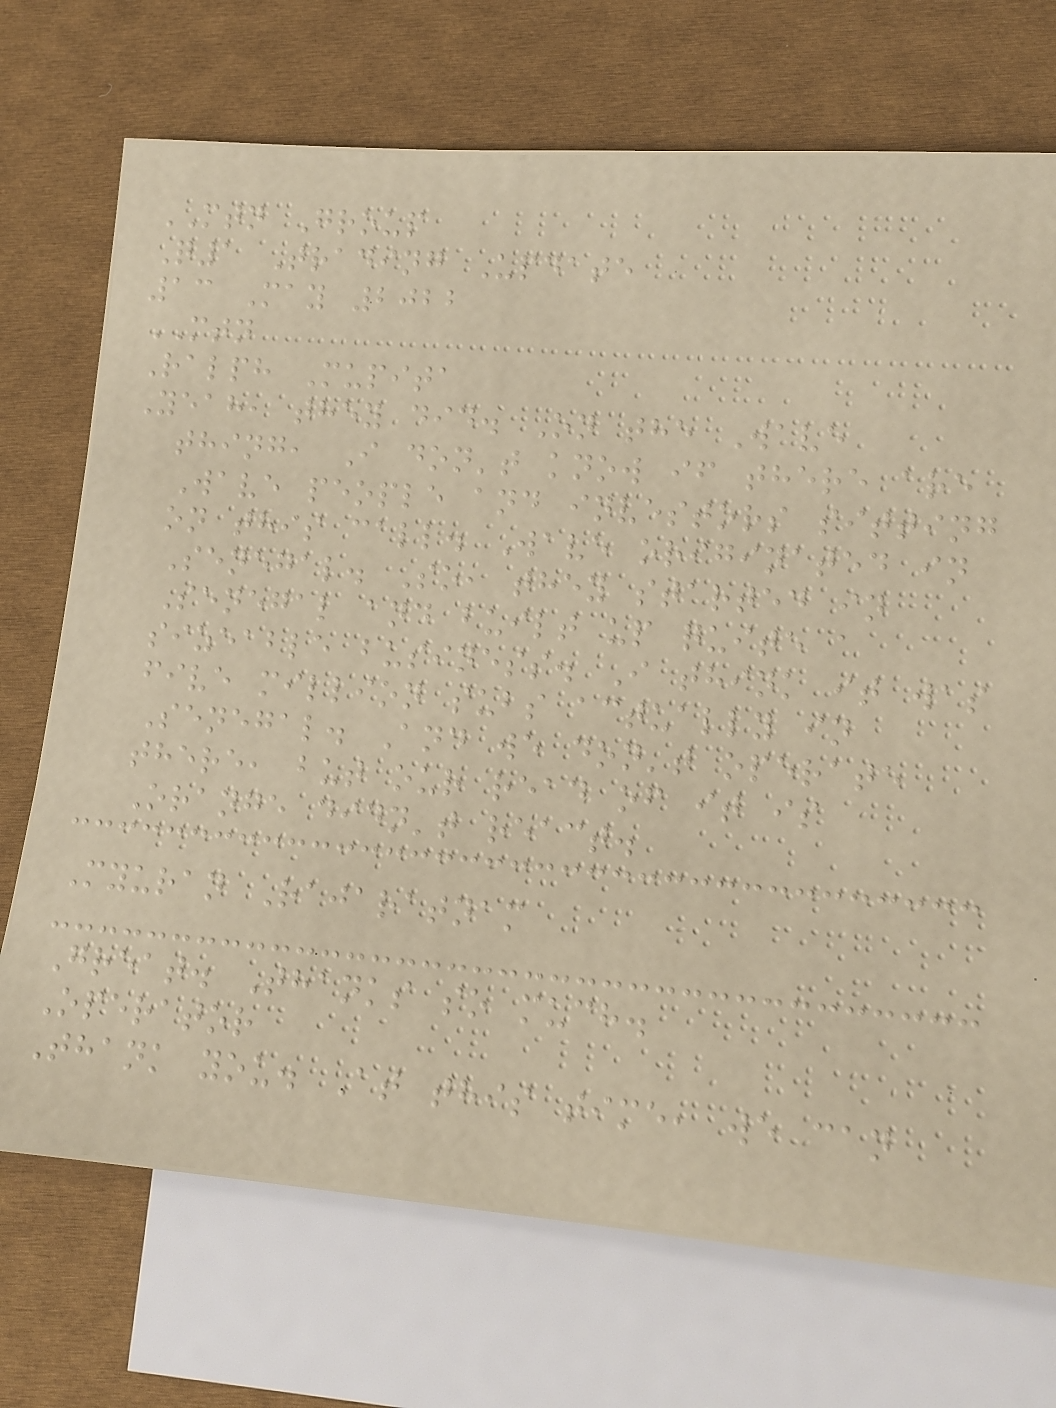MTN Group
Q1 Trading Update
13 May 2022
MTN
Ralph Mupita
Yeah, they did. On the Wave
thing, I don't know if there are
Wave people and investors sitting
on this call. Wave originated in
Senegal. So, they started in
Senegal and built up quite a
sizeable business. I think it was
five million subs actually in
Senegal. And we don't operate
there, but our read of it is
Orange didn't react.
Myuran Rajaratnam
Great. Thanks so much.
Operator
Thank you. At this time, we can
